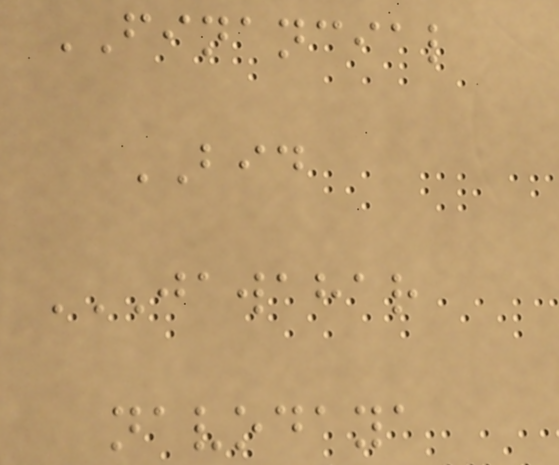FINANCIAL
BID
JAWAHAR
NAVODAYA
